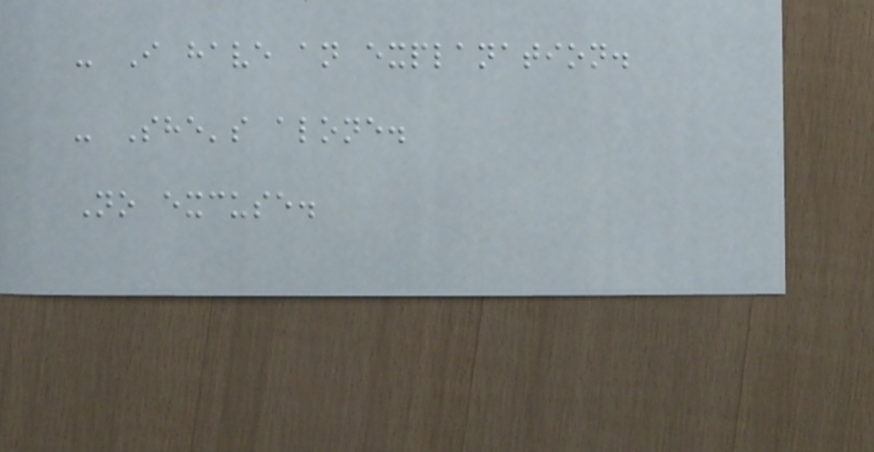- I have an explanation.
- She's alone.
No excuse.
